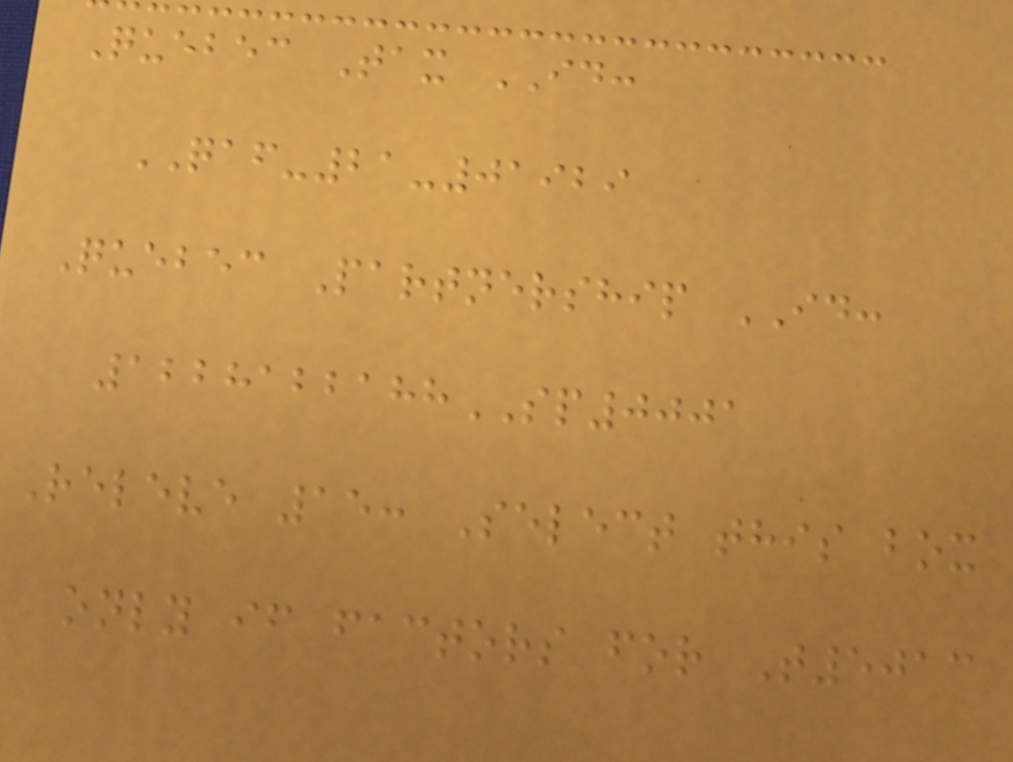Quebec Tax ID:
QAF-21-01929
Quebec Partnership ID:
1228122188SP0001
Releve 15: Select this box
only if factors for T5013
